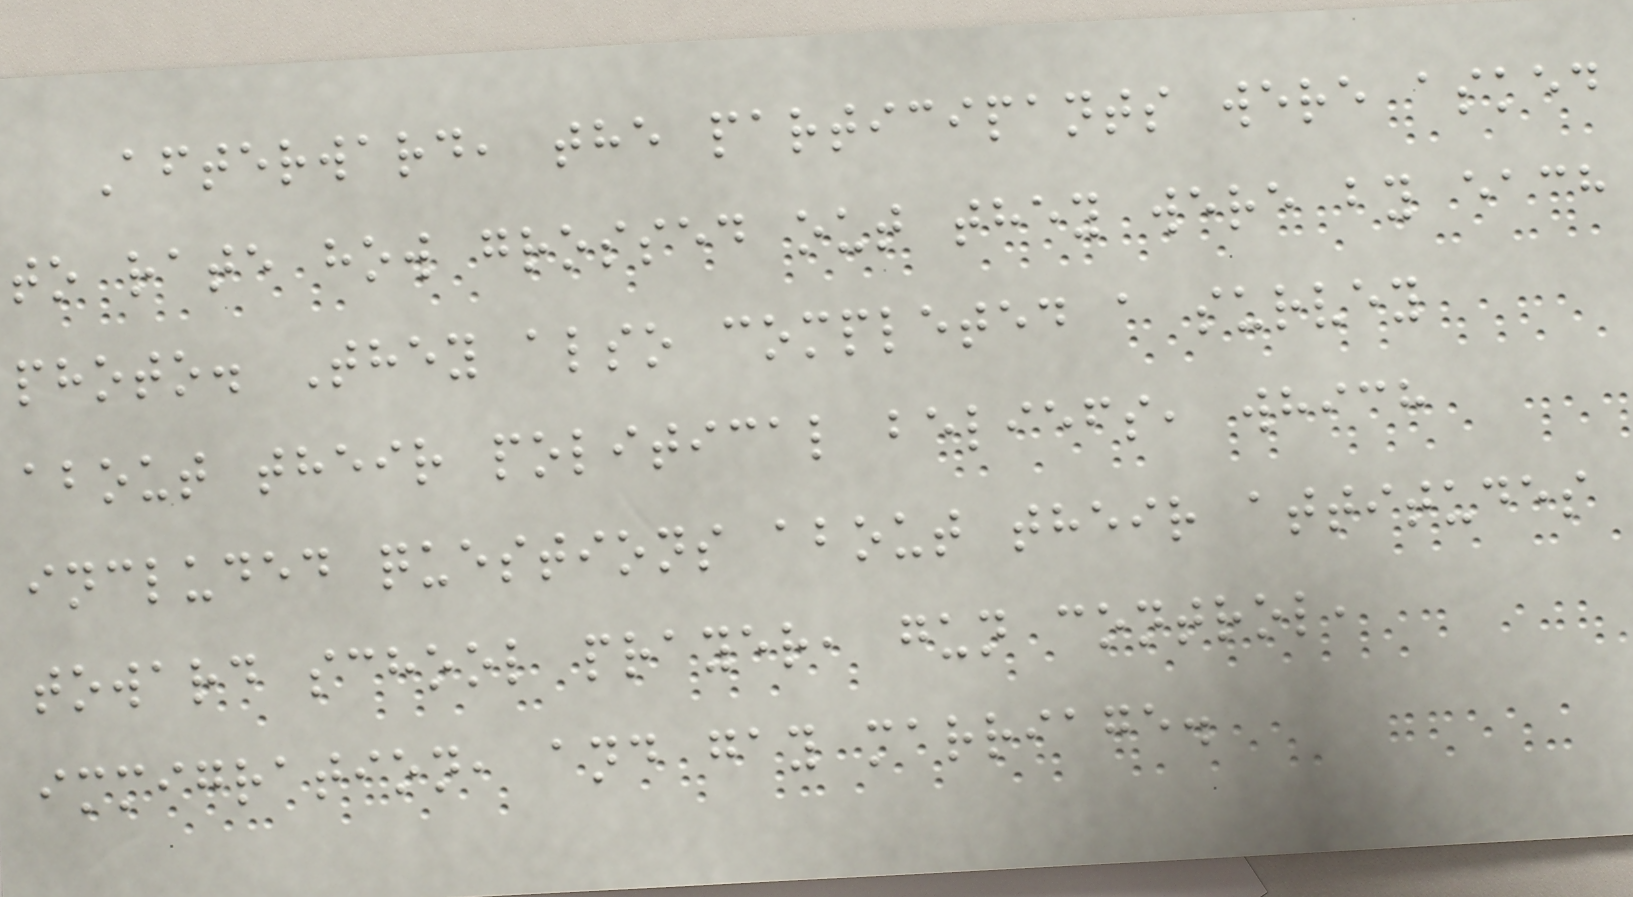Afterward, the participants were asked
to rate how grossed out they were by each
photo. They also completed a survey
about their political beliefs, which
included questions about their attitudes
toward school prayer, gun control,
immigration, and gay marriage.
